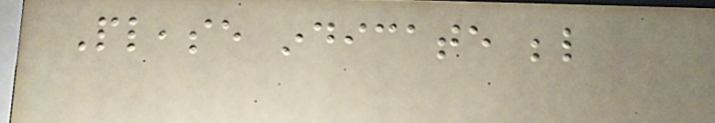Please indicate below
